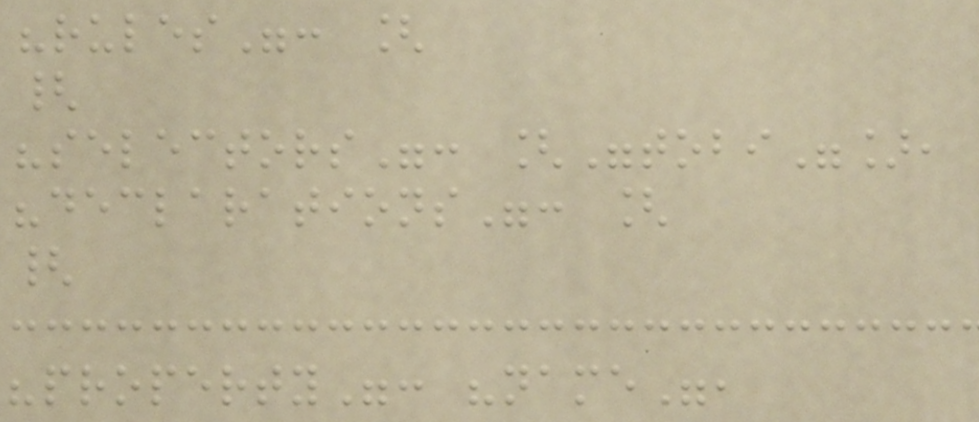"rules": [
{
"selectors": ["tobi"],
"declarations": [
{
"property": "name",
